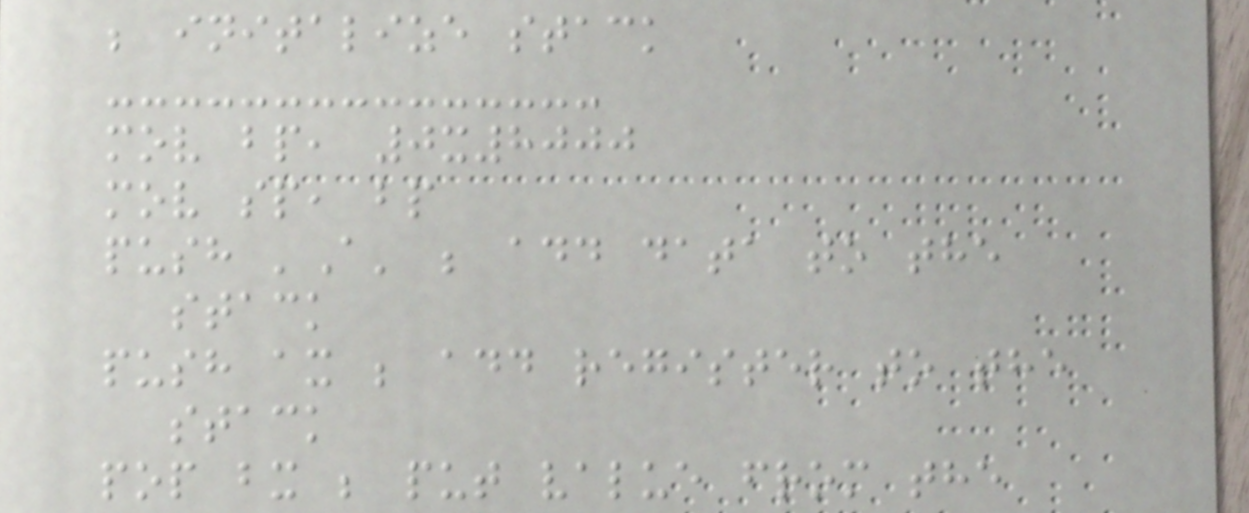; initalize stack
mov bp, 0x8000
mov sp, bp
push 'A' ; add data to the
stack
push ax ; add register to the
stack
pop bx ; put value from the
